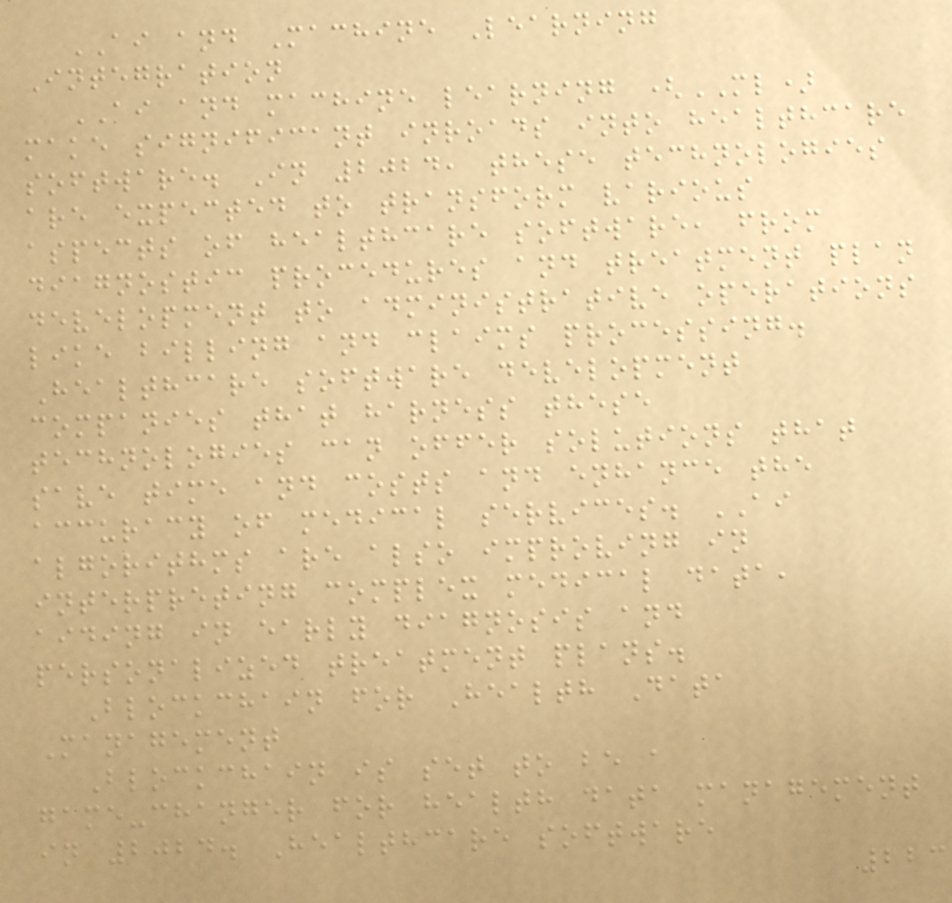AI and Machine Learning
Integration
AI and machine learning (ML)
make significant inroads into healthcare
software. In 2024, these technologies
are expected to transform various
aspects of healthcare software, from
diagnostic procedures and treatment plan
development to administrative operations
like billing and claims processing.
Healthcare software development
companies that harness these
technologies can offer solutions that
save time and costs and enhance the
accuracy of medical services. AI
algorithms are also improving in
interpreting complex medical data,
aiding in early diagnosis and
personalized treatment plans.
Blockchain for Health Data
Management
Blockchain is set to be a
game-changer for health data management
in 2024. Healthcare software
223
